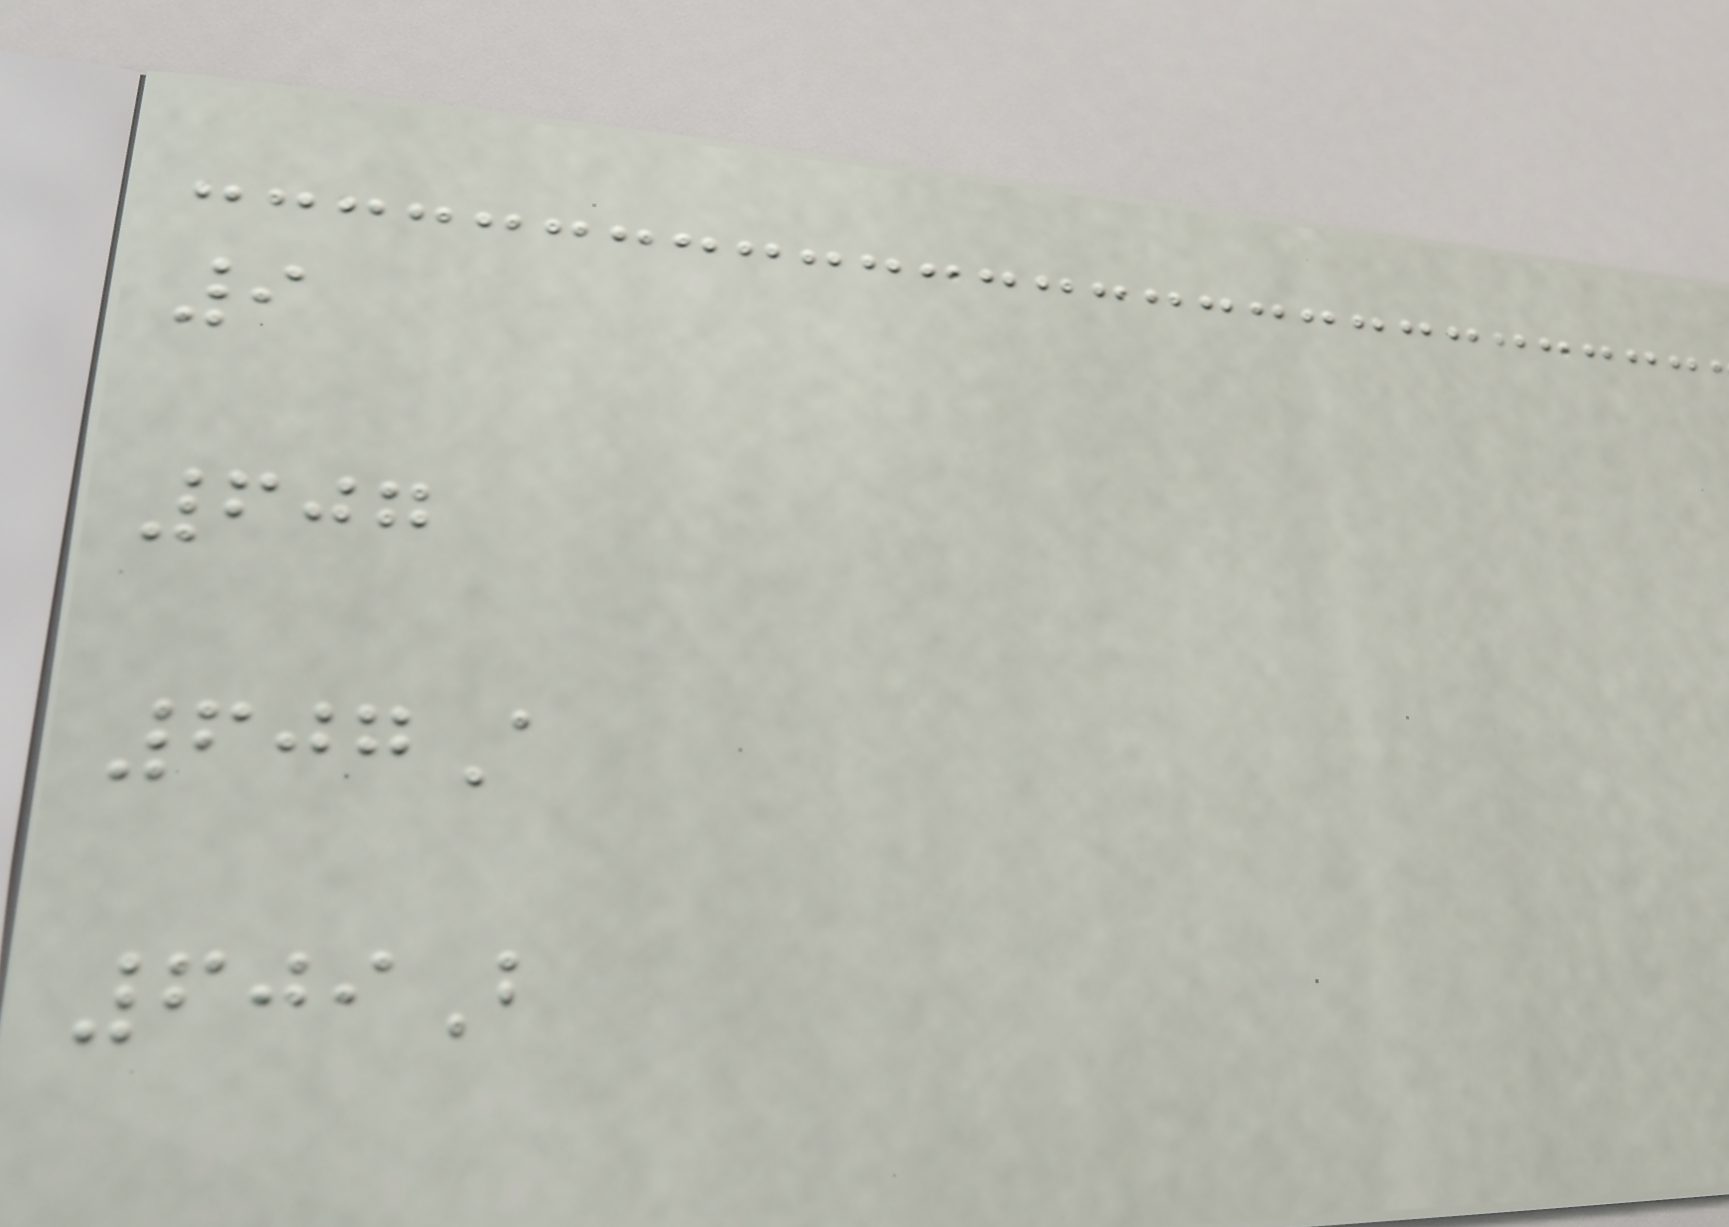9
607
607A
609B
